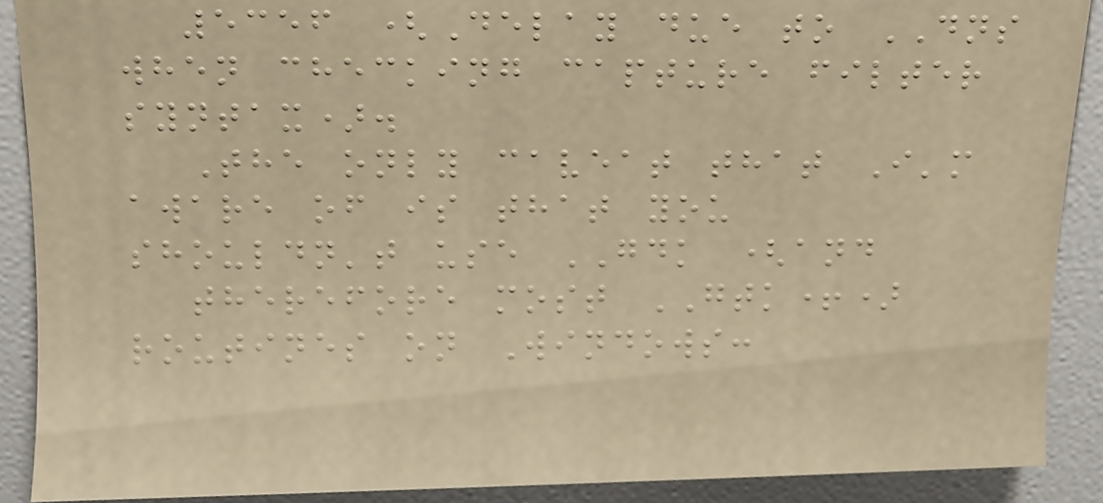5356 (Delay due to DNS
when checking capture filter
syntax).
The only caveat that I'm
aware of is that you
shouldn't use GDK (and
therefore most GTK+)
routines on Windows:
